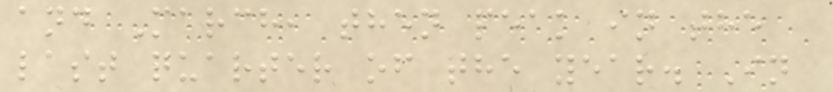and March, then peak in the
last quarter of the year. In
